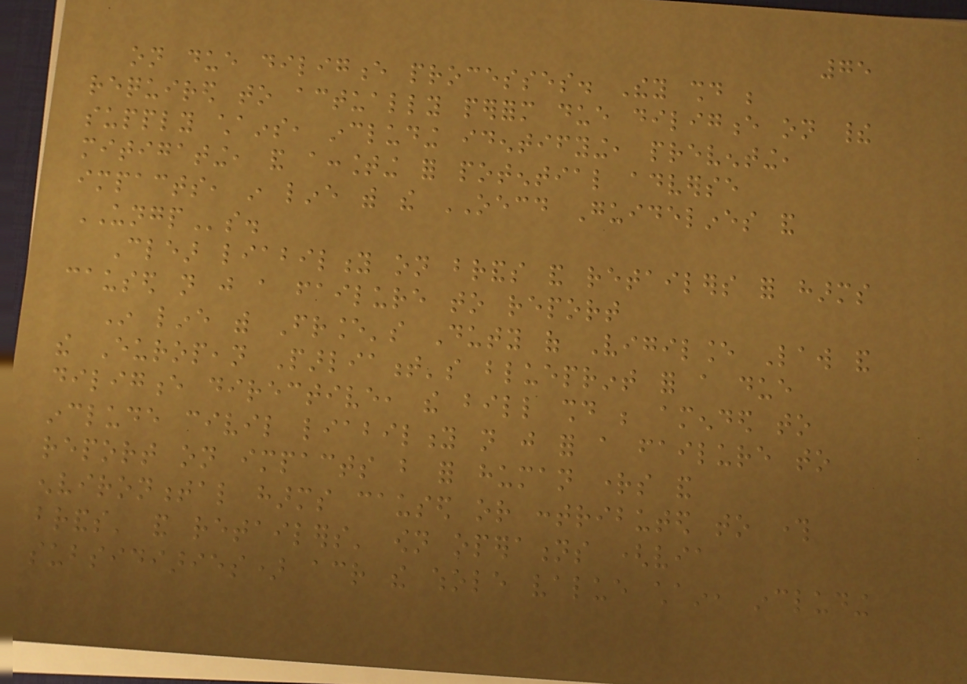75
on due diligence processes. They should be
required to actually perform due diligence on their
supply chains, including identifying, preventing,
mitigating, and accounting for potential adverse
impacts, in line with the OECD Guidelines and
UNGPs.
Clear liability on brands and retailers for harms
caused not just a failure to report
In line with France's Duty of Vigilance Law and
the European Parliament's blueprint for a due
diligence directive, the bill should be amended to
include civil liability not just for a failure to
report on impacts but for human rights and
environmental harms caused or contributed to through
brands' and retailers' own operations (via
subsidiaries) across the whole value chain, including
